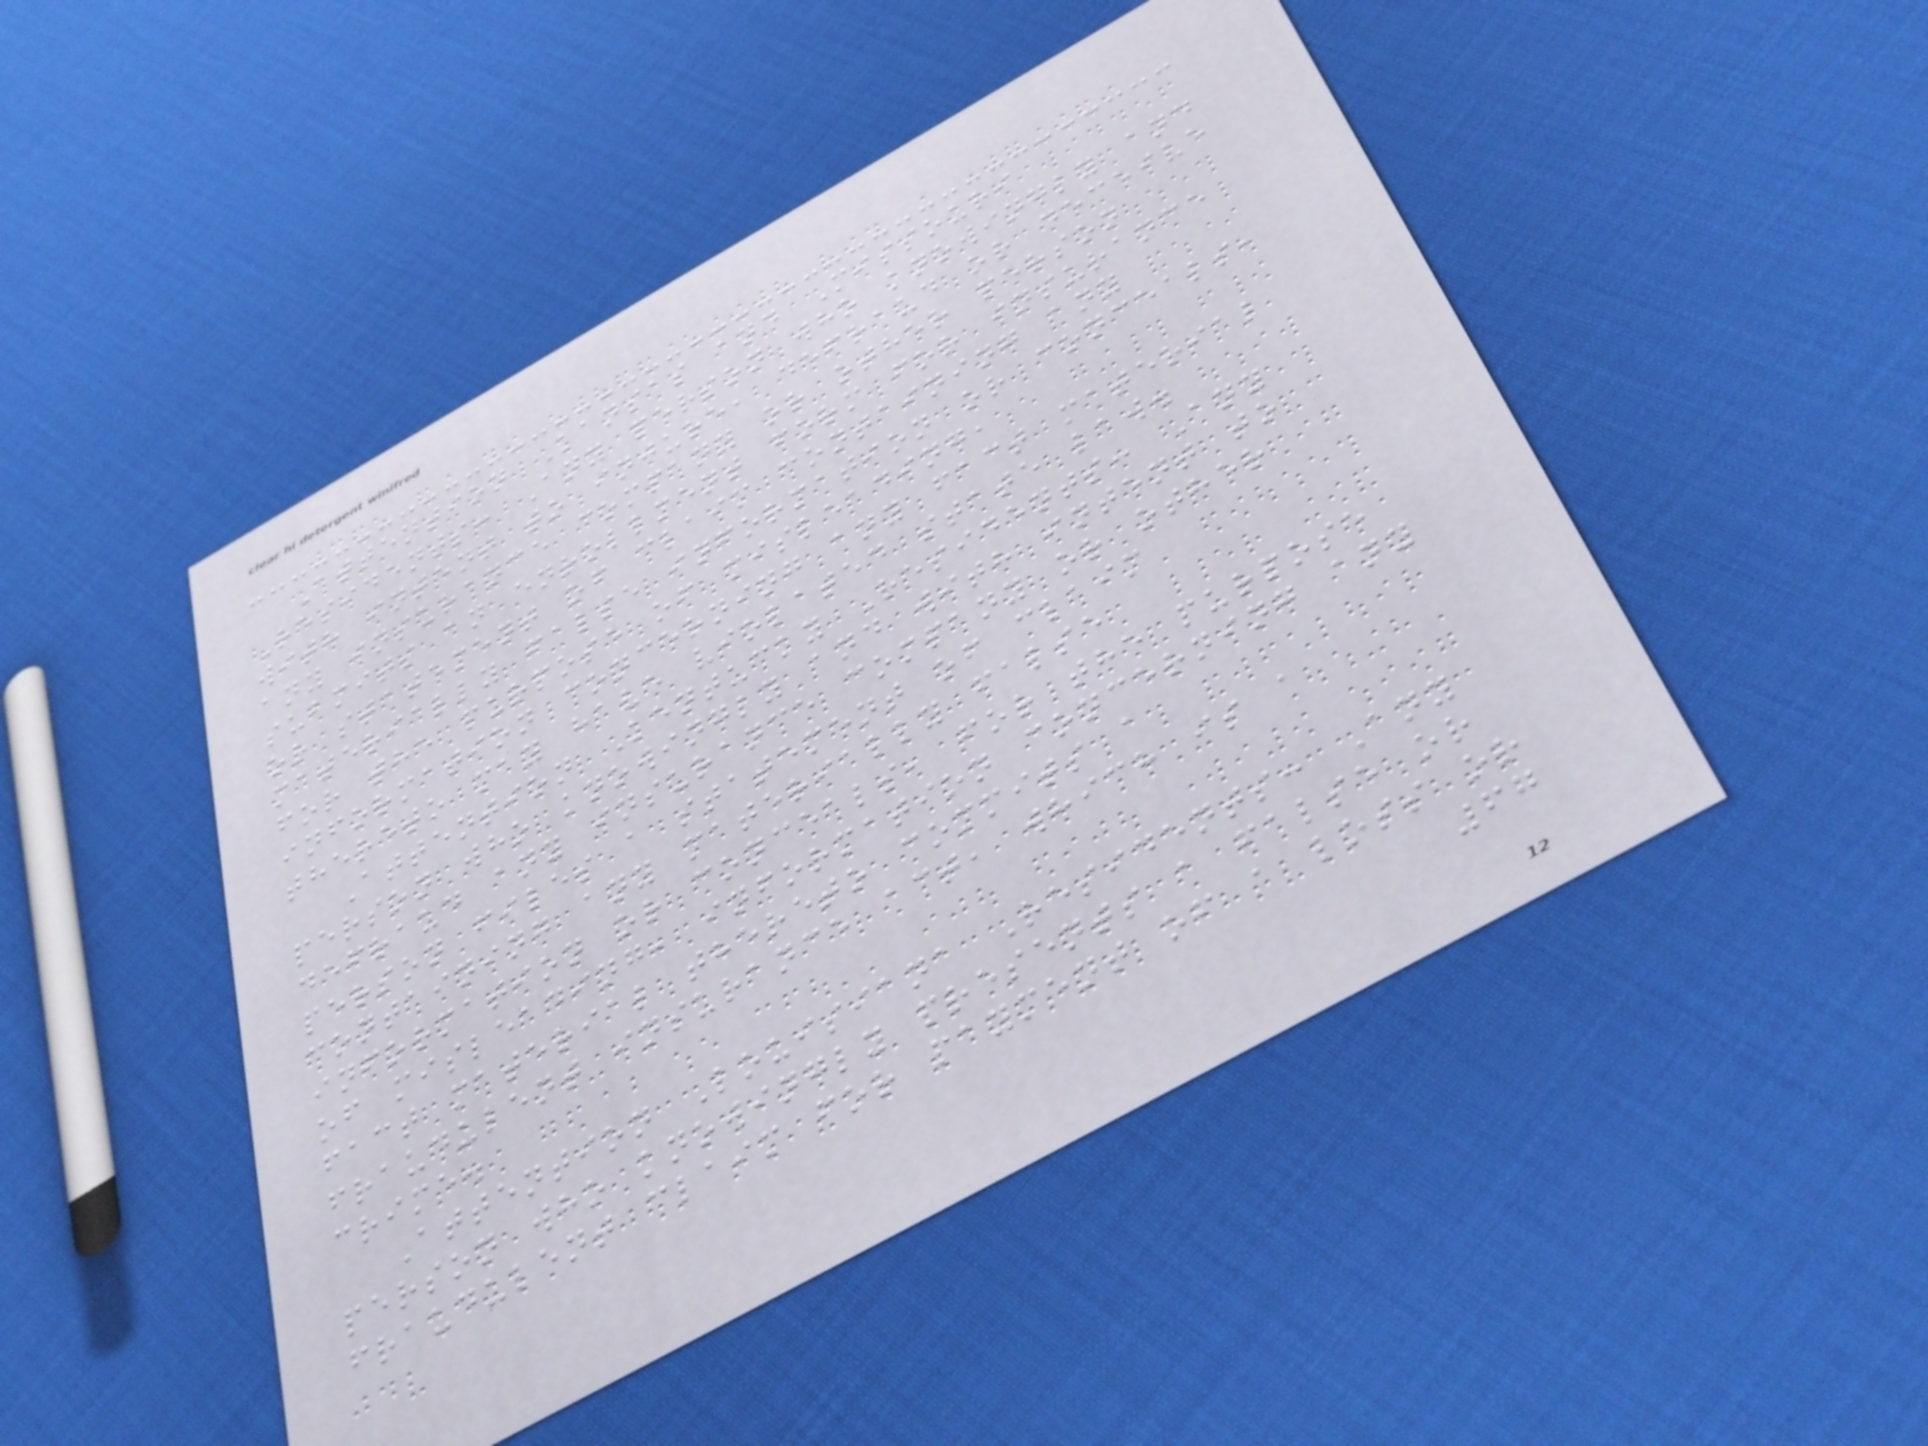Attention Kansas and Missouri
Residents: Any person who knowingly and
with intent to injure, defraud or deceive
any insurance company or other person
submits an enrollment form for insurance
or statement of claim containing any
materially false information or conceals,
for the purpose of misleading,
information concerning any fact material
thereto may have violated state law.
Attention Kentucky Residents: Any
person who knowingly and with intent to
defraud any insurance company or other
person files a statement of claim
containing any materially false
information or conceals, for the purpose
of misleading, information concerning any
fact material thereto commits a
fraudulent insurance act, which is a
crime.
Attention Louisiana Residents: Any
person who knowingly presents a false or
fraudulent claim for payment of a loss or
67
